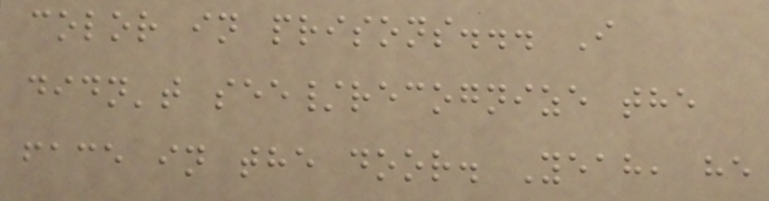color in prisons... I
didn't see/recognize the
face in the door. Yeah, he
